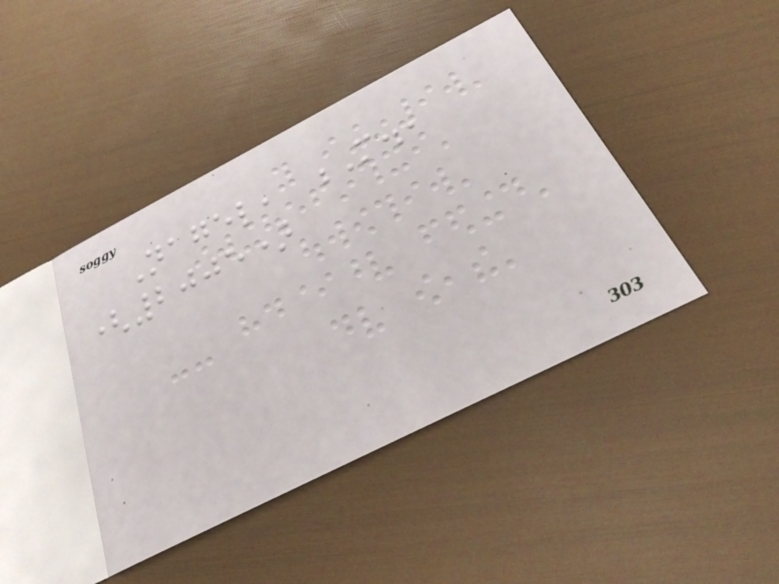Nagel, M.,
(2005)
